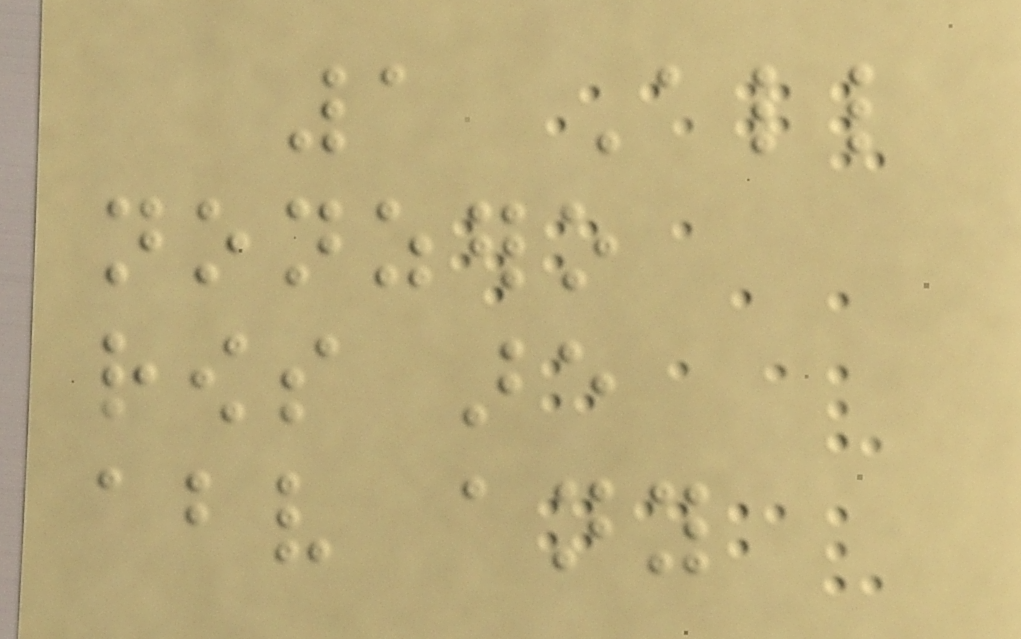1 All
nonzero
rows are
above any
